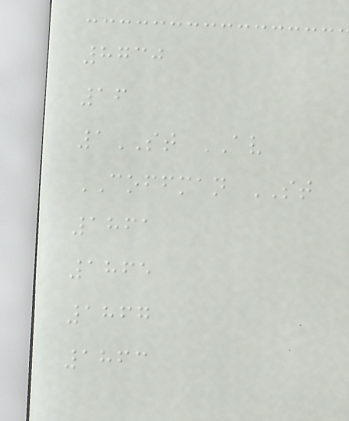8730
16
1ST AV
COFFMAN ST
1861
1865
1867
1863
